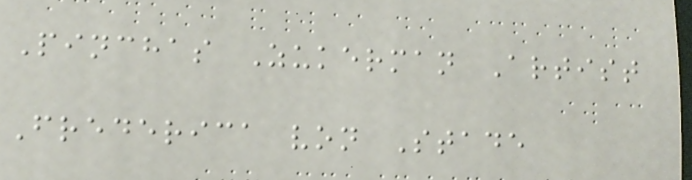Pinchas Zukerman Artist
Frederica von Stade
